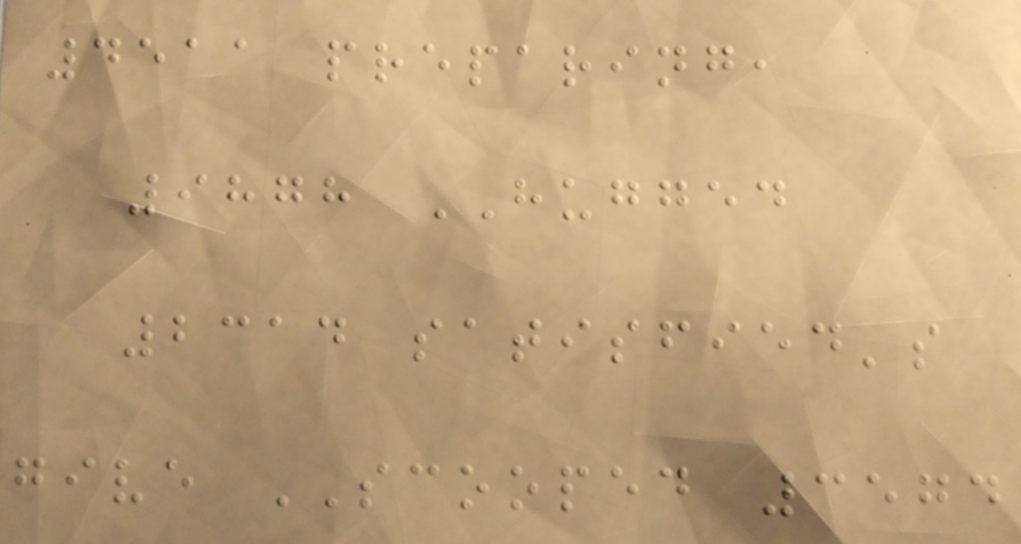4511 preparing,
9878 HUGGED
2314 satisfied's
give SCOOPED 3574
